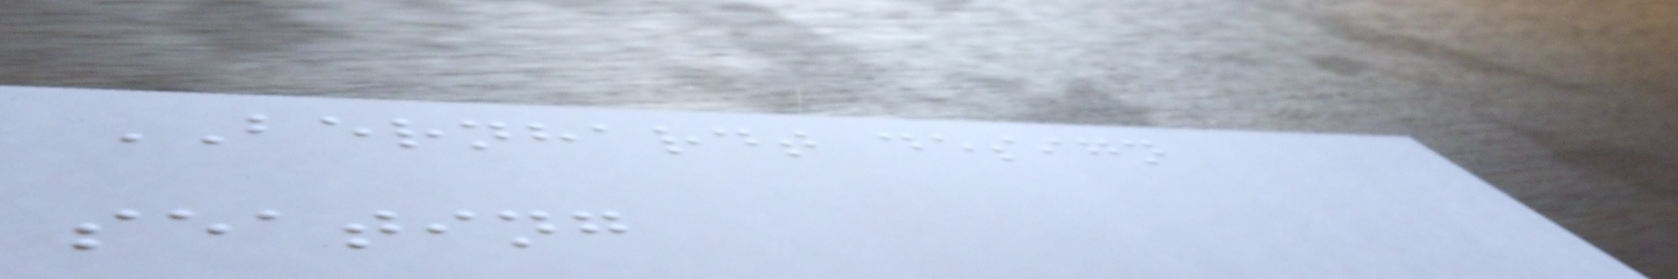BERNHARDT design
seating
